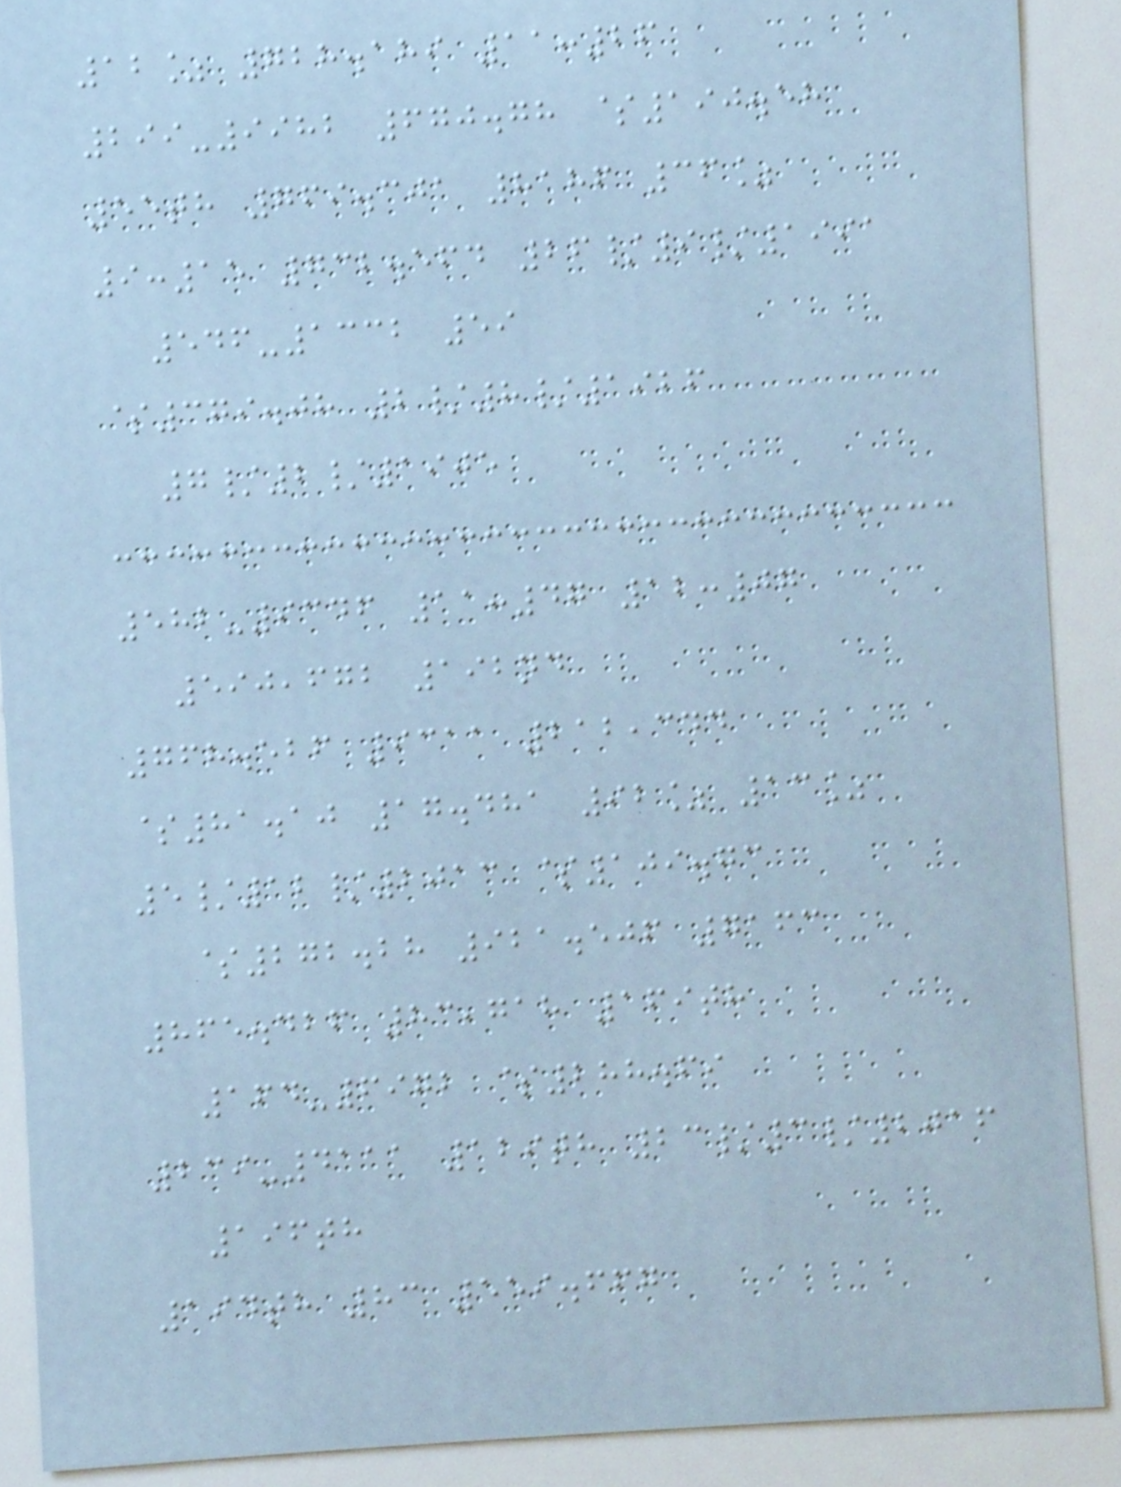12% 728.189 11:26
299-9982 670.78 $190.58
55th 769.301 8186 36%
9:15 732.564 26/9/1991
546-1332 59
$379.08 2/8/1926
7/2/1905
582-9346 11:47 12:07
590,672 192nd
768.526 9311 212,344
$81.10 17.481 92% 13%
5/12/2013 $109.73
$272.28 921.506 7163
865.426 83,718 169th
164-6972 $288.69
239-4111 129th 23/3/2016
196th
194th 83 559.667
